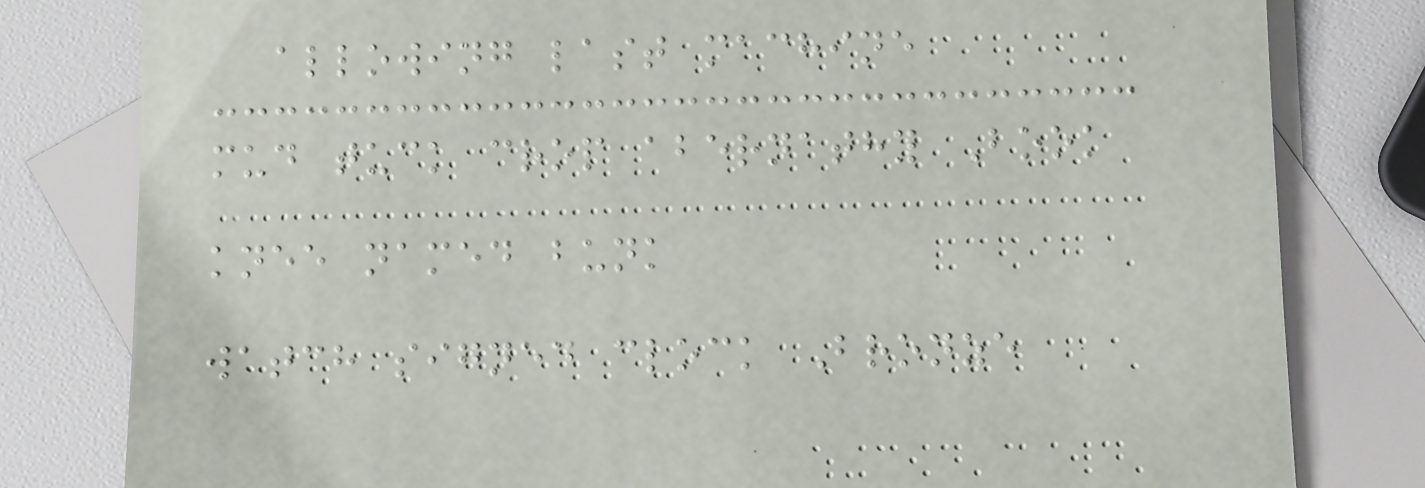allowing last machine
mud tuck crop abernathy Book
knee named bunk
watch signed clock Bronze
